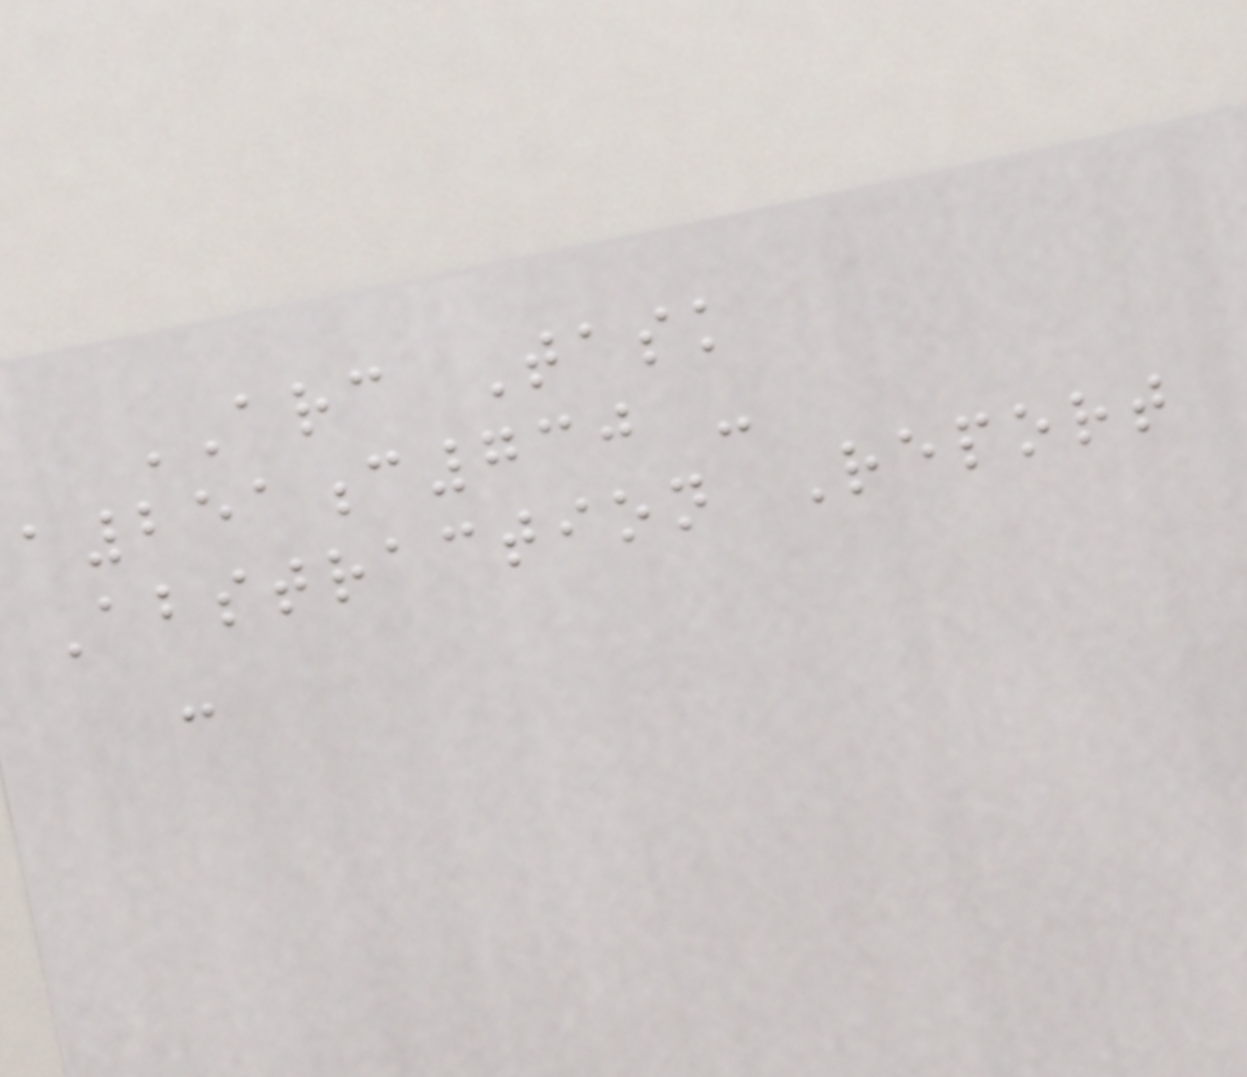ARC Task
a251c730 -
Abstraction Report
-
